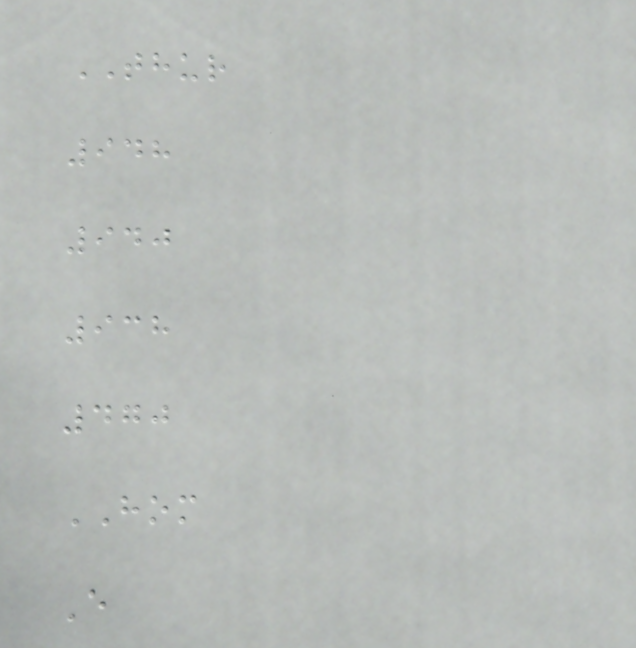THUR
948
940
938
470
HOM
E
